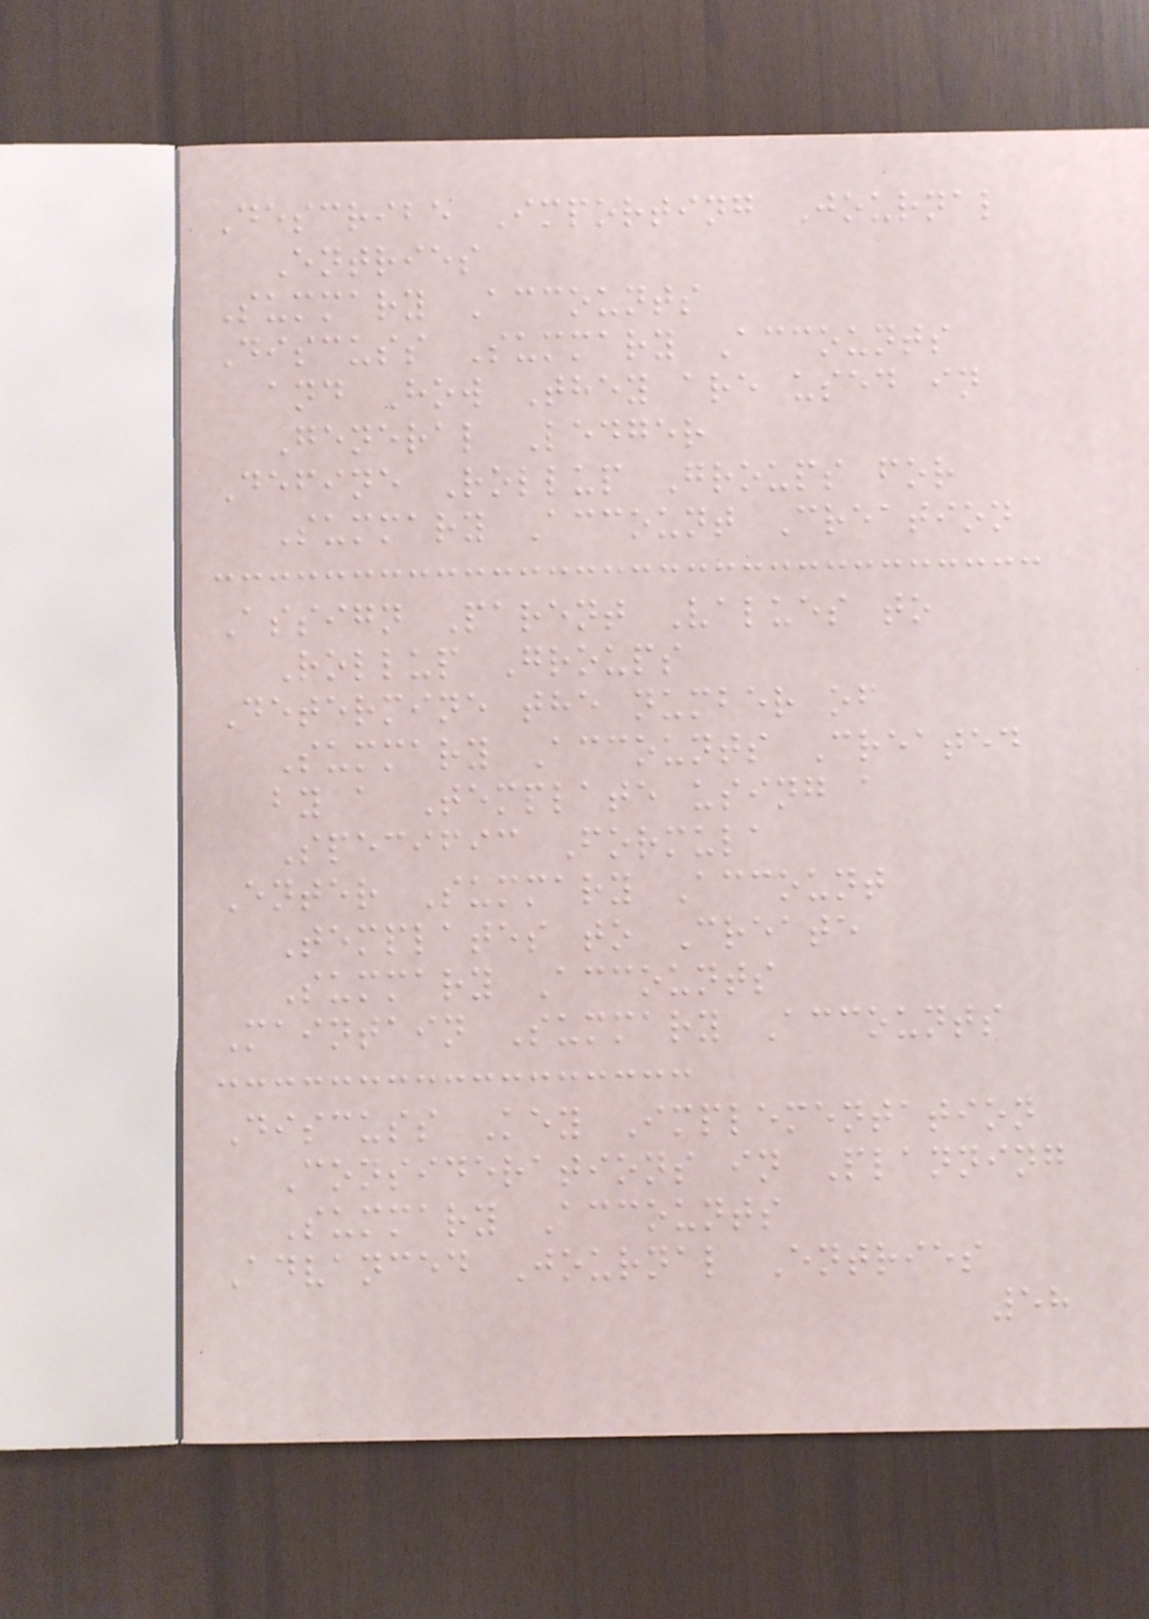Describe Importing Journal
Entries
Summary Accounts
Discuss Summary Accounts
and How They are used in
General Ledger
Define Rollup Groups for
Summary Account Creation
Assign Parent Values to
Rollup Groups
Determine the number of
Summary Accounts Created
by a Template using a
Specific Formula
Enter Summary Account
Templates to Create
Summary Accounts
Maintain Summary Accounts
Discuss Key Implementation
Considerations in Planning
Summary Accounts
Advanced Journal Entries
58
